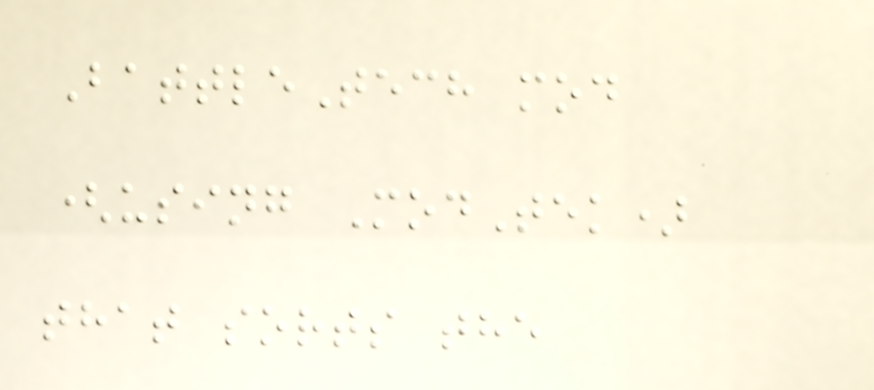BattleTech mod
(using ModTek)
that sorts the
